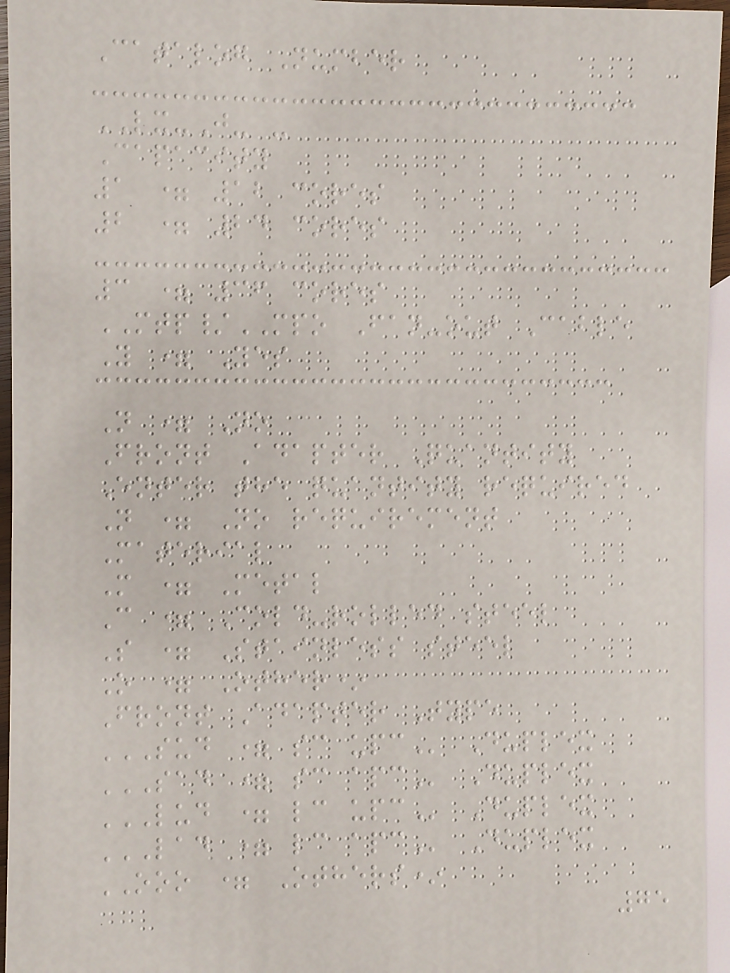Catalog Number
LX-J- -
Capacity
1 = 12 cores
2 = 24 cores
3 = 36 cores
MTP/MPO Fan-out Cable
Y = Yes
N = No
Front Adapter Quantity
Enter the quantity required
N = No requirement
Material
M = Metal
C = Cold-rolled steel
S = Stainless steel
O = Other*
Front Adapter Type
SUD = SC UPC Duplex
SAD = SC APC Duplex
LUD = LC UPC Duplex
LAD = LC APC Duplex
OOO = Others*
75
